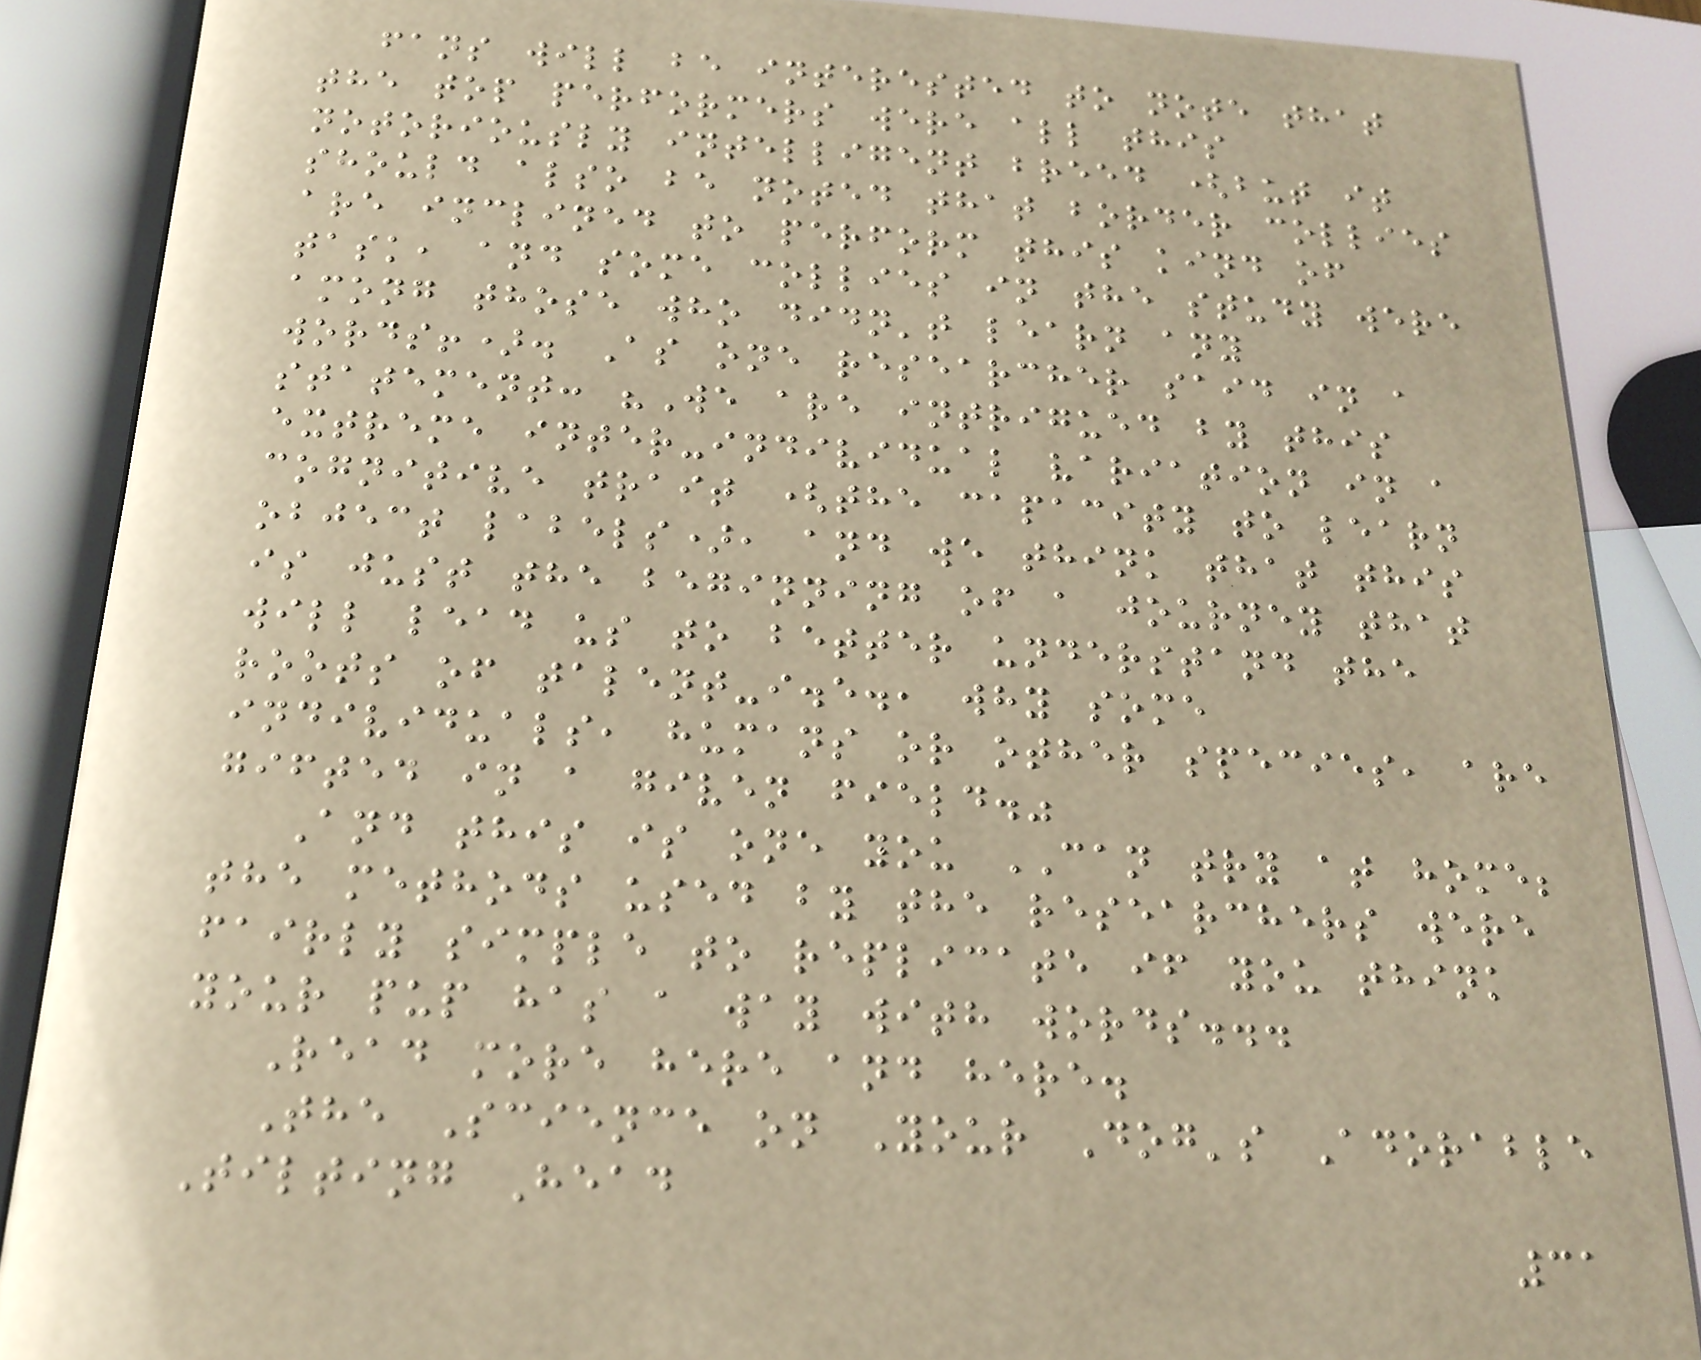fans will be interested to note that
the top performers were all this
notoriously intelligent breed (but it
should also be noted that border collies
are inclined to perform this kind of
task, and some collies in the study were
among those who didn't learn any
words!). As one researcher said in a
statement: "We are intrigued by this
extreme inter-individual variation in a
cognitive trait (the capacity to learn
object labels), and we think that this
is just the beginning of a journey that
will lead us to better understand the
roots of talent-i.e., why some
individuals, humans or other species, are
gifted in a given field."
And this is one you CAN try at home;
the methods used by the researchers were
fairly simple to replicate if you think
your pup has a way with words...
Read more here and here.
The Science on Your Dog's Adorable
Tilting Head
31
